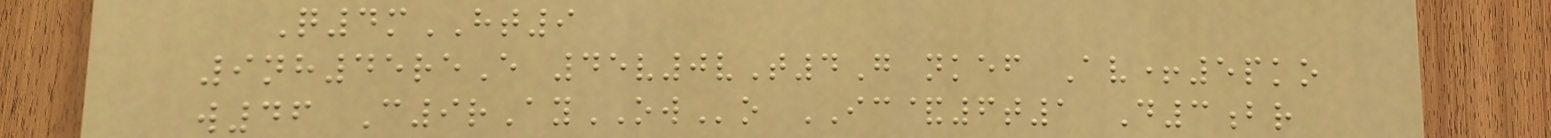Q4mHT9
9nh45reE 45v0vT4G nkef Av+5pko
w46 C9rAyOWo IC&6t1 D3br
